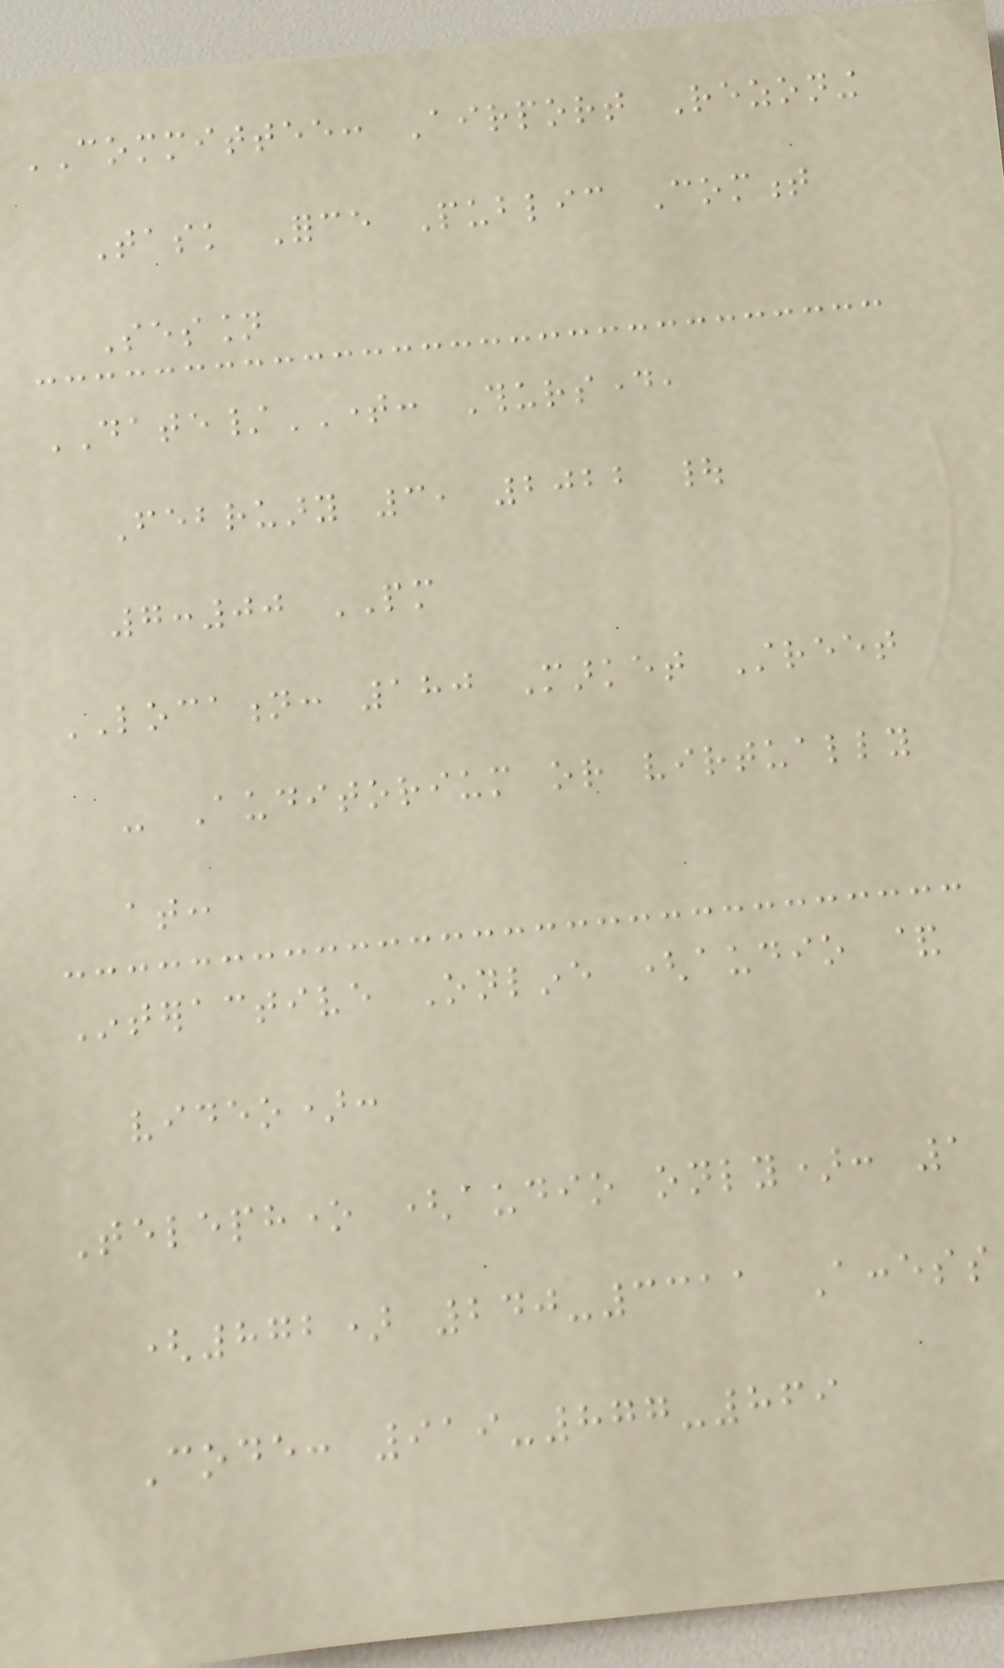COMMITTEE: Airport Rezoning
Task Force Public Comment
Session
DATE/TIME: Thursday,
February 3, 2022 |
7:00 PM
LOCATION: 180 Market Street
- Auditorium or virtually
at:
Interactive Online (audio &
video):
Telephone (audio only): 1
(872) 240-3311 Access
Code: 919-877-869
